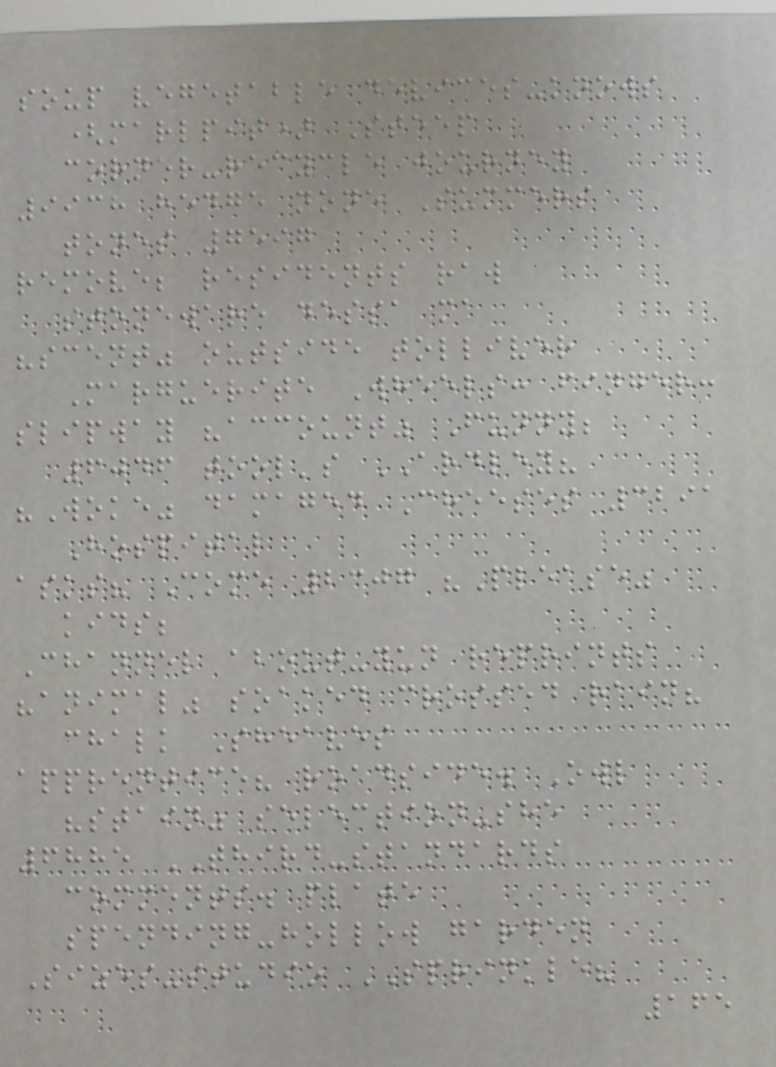soup vegetable devices-knows
(marlpit) Steep
corner-recycle journey
9938 hedge none Summers
tones 7597
remove; residents raw
stoneware dessa ma
"scent" outside tolliver
Marguerite Wheels: finger:
slipway "account" Funny;
6046 tool's ARDLEY?
"Woke" damaged Cheeses 3291
Hospital
asks? Come 2307 "Please"
kids;
Channel about-yun reprints
"animal" soaked crossed rain?
chalk Sheaves
apprentice? roadside. Owl
"stain" selection-she
6885 THIRD-standards
comments. plate
spending-hollow garden
Sizes-studio SPRINKLE?
165
